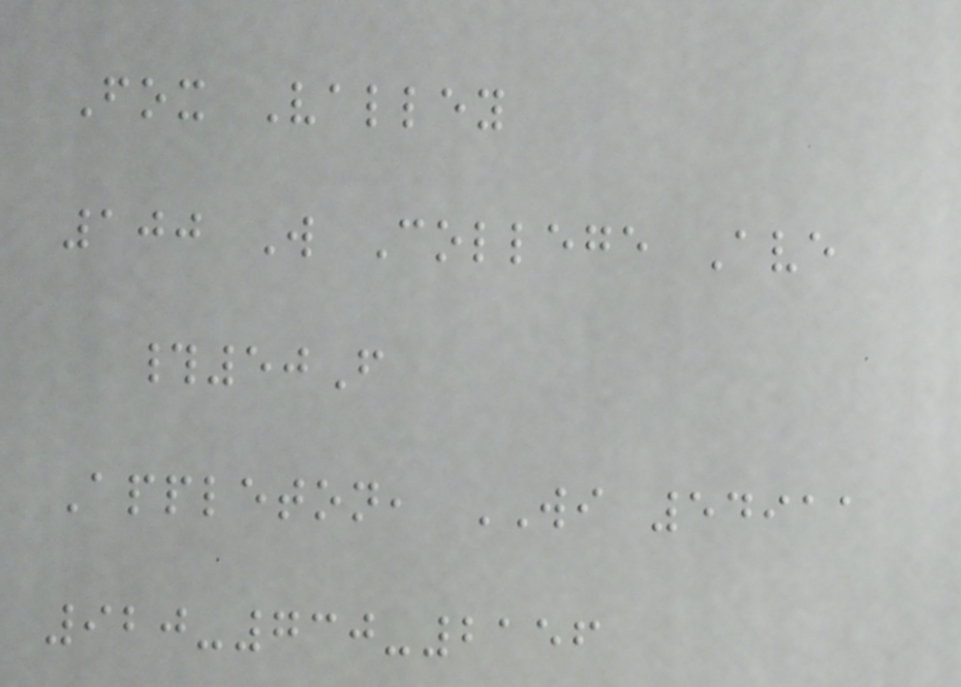Fox Valley
100 W College Ave
#50F
Appleton, WI 54911
920-730-2156
